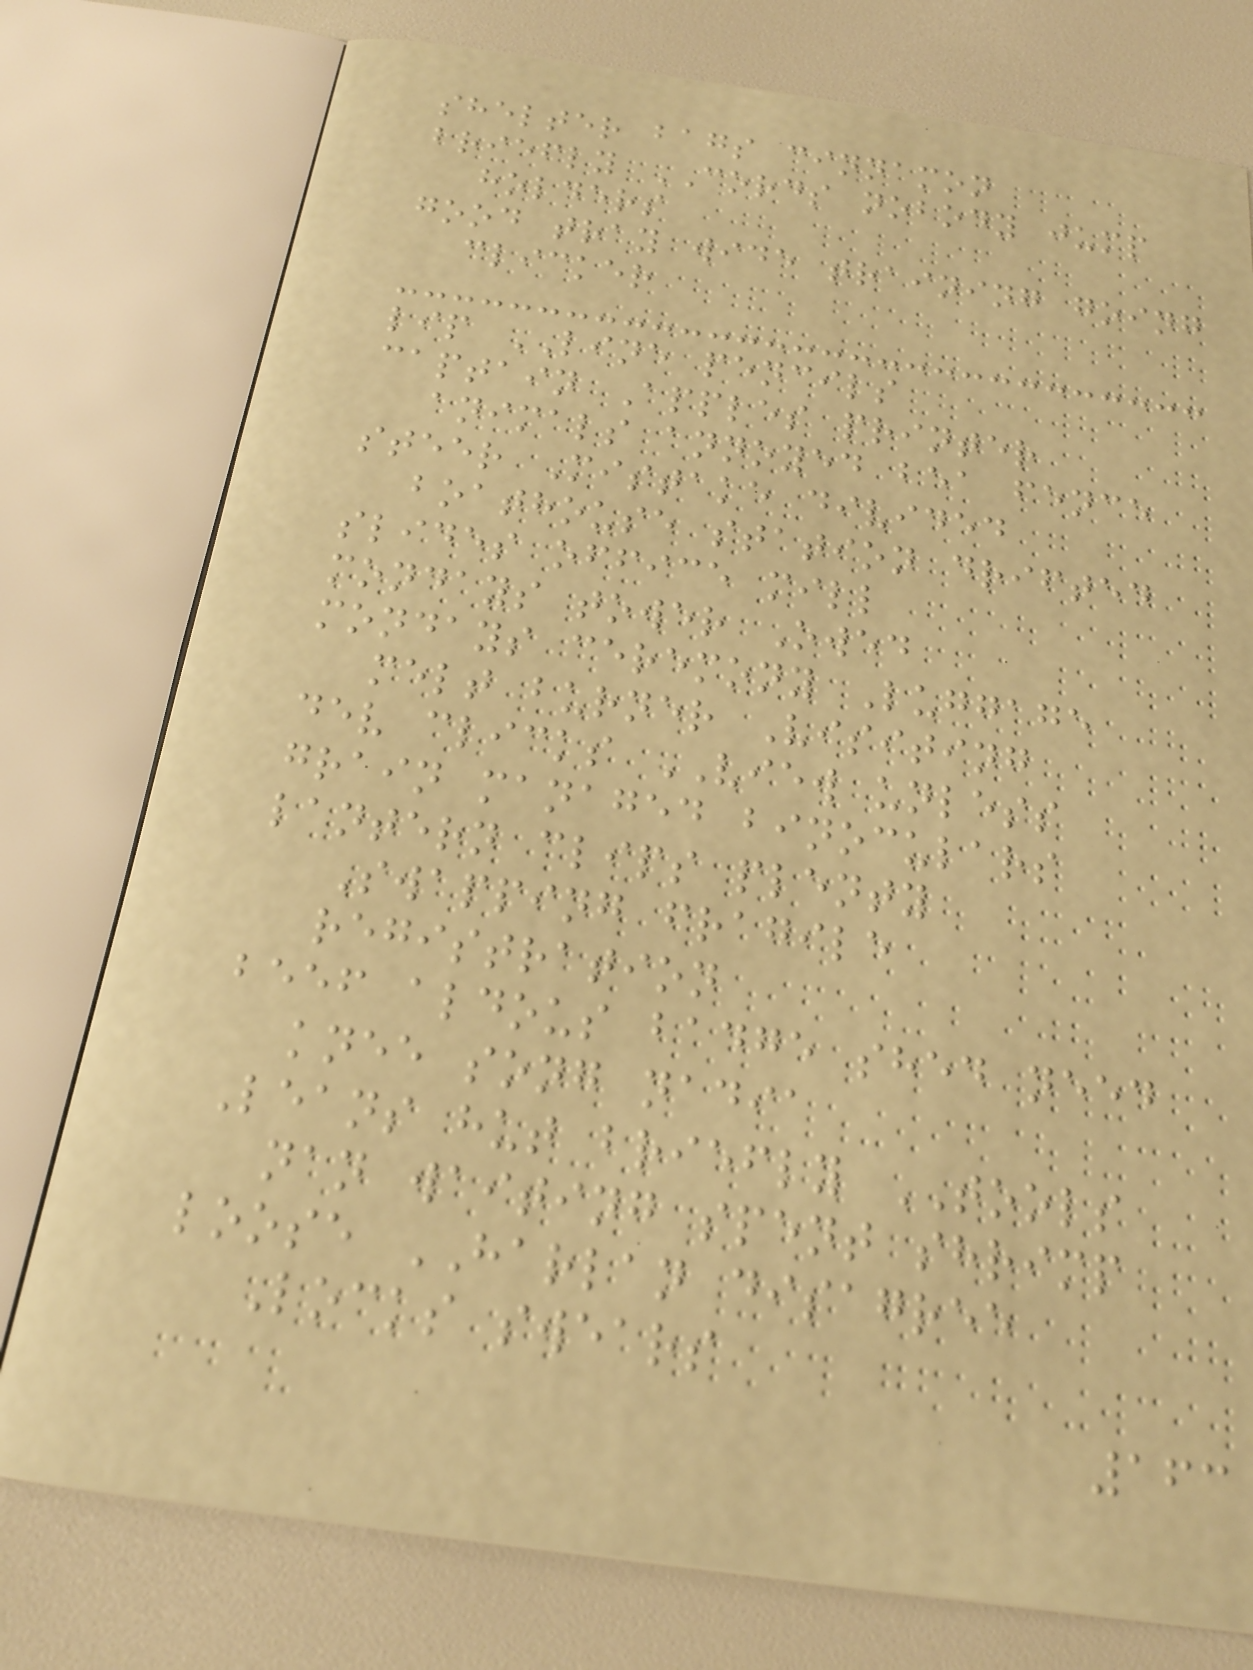shelter bags cinnamon
briefly CORDS nobody jump
holders
good tray wide training going
clicker
lip LINE pencils
captain Apples printer
animals annoyed bea fence
steer Mistake divided
boathouse station drifted
slides office mill
mondays tower Owed
mondays ceremony Luggage
melt burner Visiting
dev clicks VIEW unless
grain managed binoculars
lantern clips plenty
Swapping fragile
registration
beef aldous badge shed need
knee song nadia
Leans hut briefly TOOLS
nan waiting spent shrimp
loose HARLAN disagree
Locks swears
163
